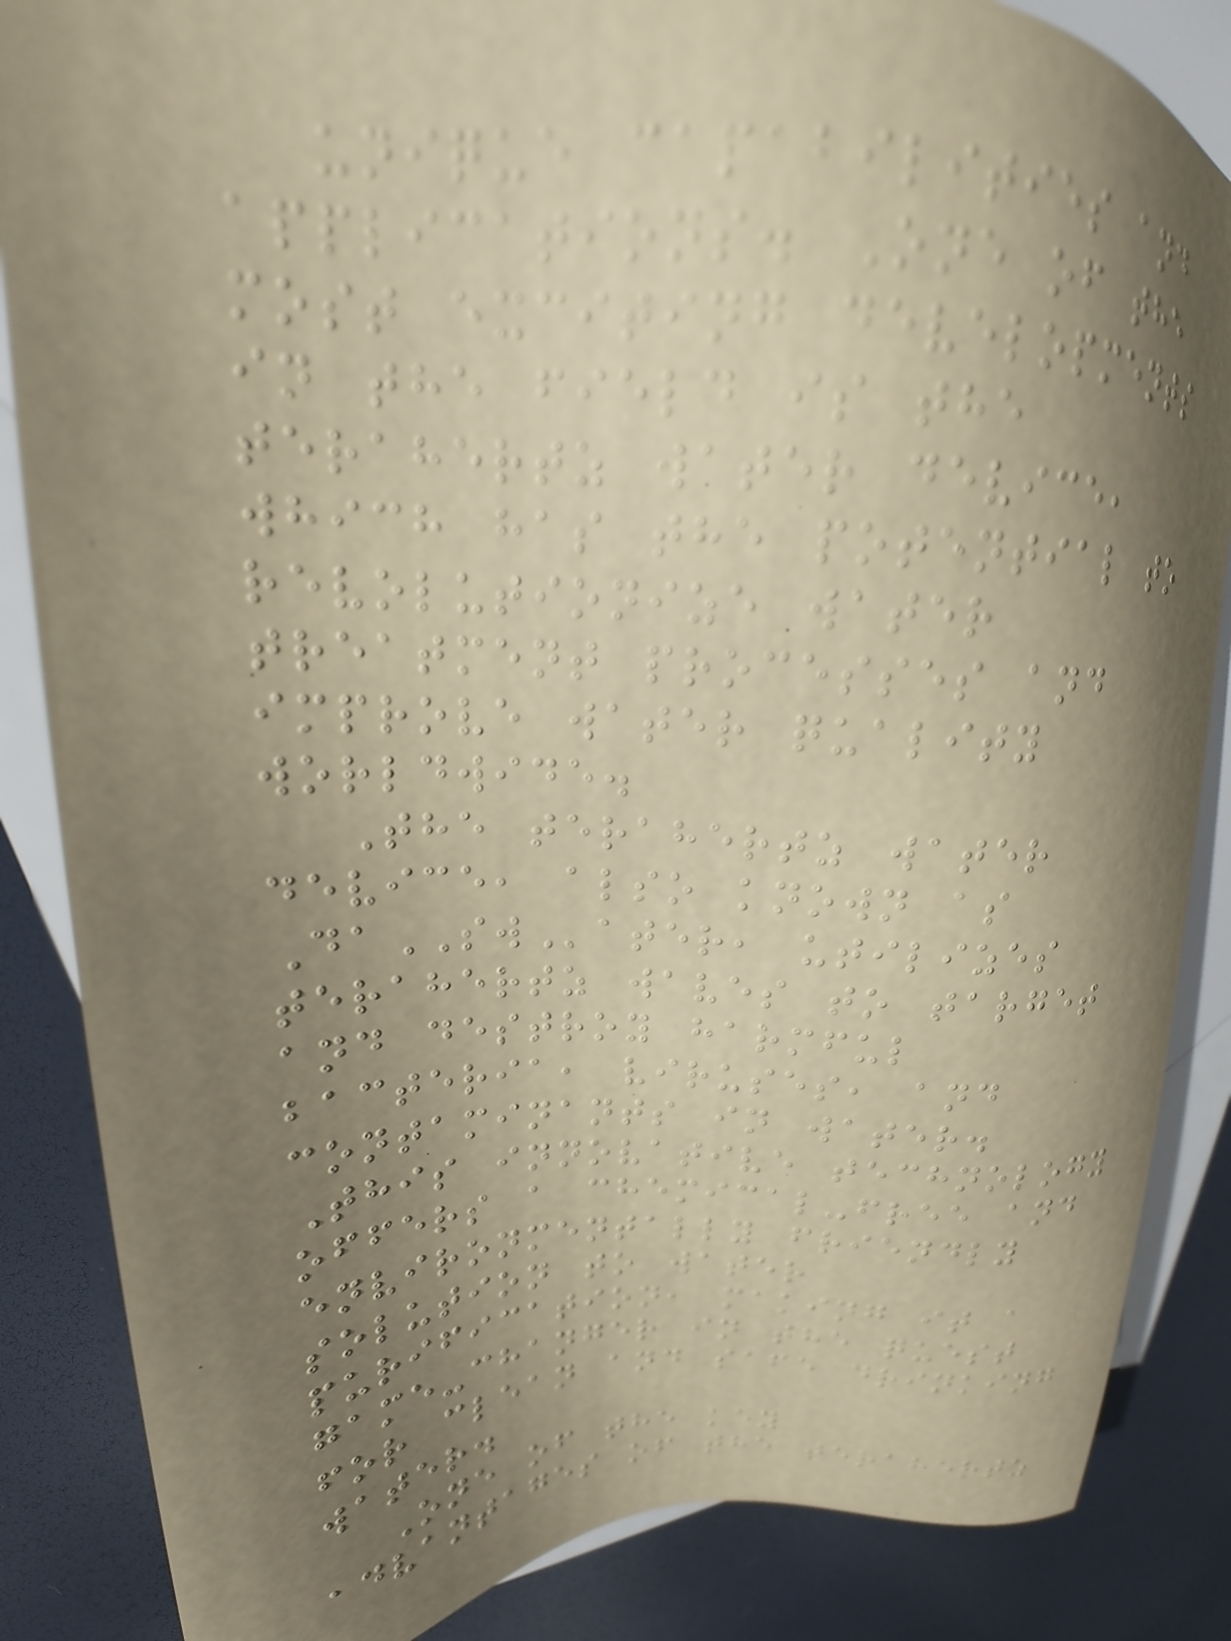unique capabilities and
applications. One of the
most exciting developments
in the field is the
terahertz water device,
which has the potential to
revolutionize water
treatment processes and
improve water quality
worldwide.
The terahertz water
device, also known as
DaSWater, utilizes
terahertz waves to target
and destroy harmful
bacteria, viruses, and
contaminants in water.
This innovative technology
offers a chemical-free and
environmentally friendly
solution to water
purification, making it a
game-changer in the quest
for clean and safe drinking
water.
One of the key
advantages of the terahertz
